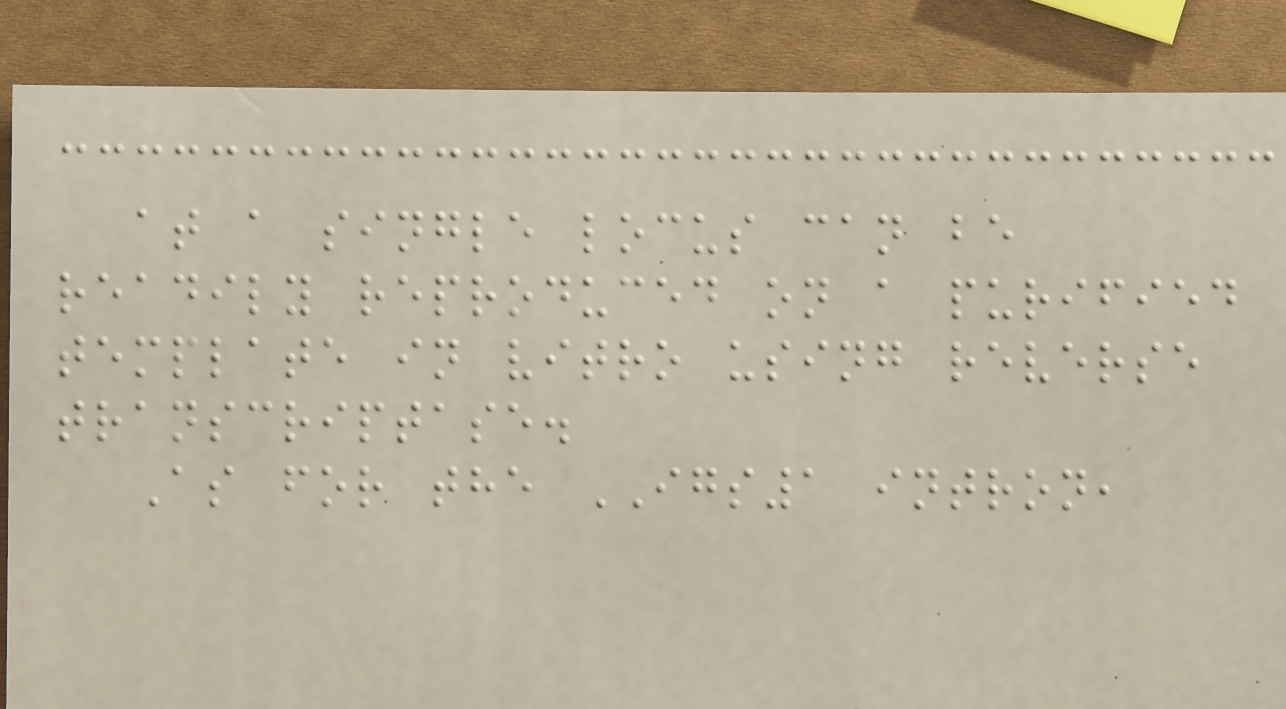at a single locus can be
readily reproduced on a purified
template in vitro using reverse
transcriptase.
As for the IGS1 intron,
